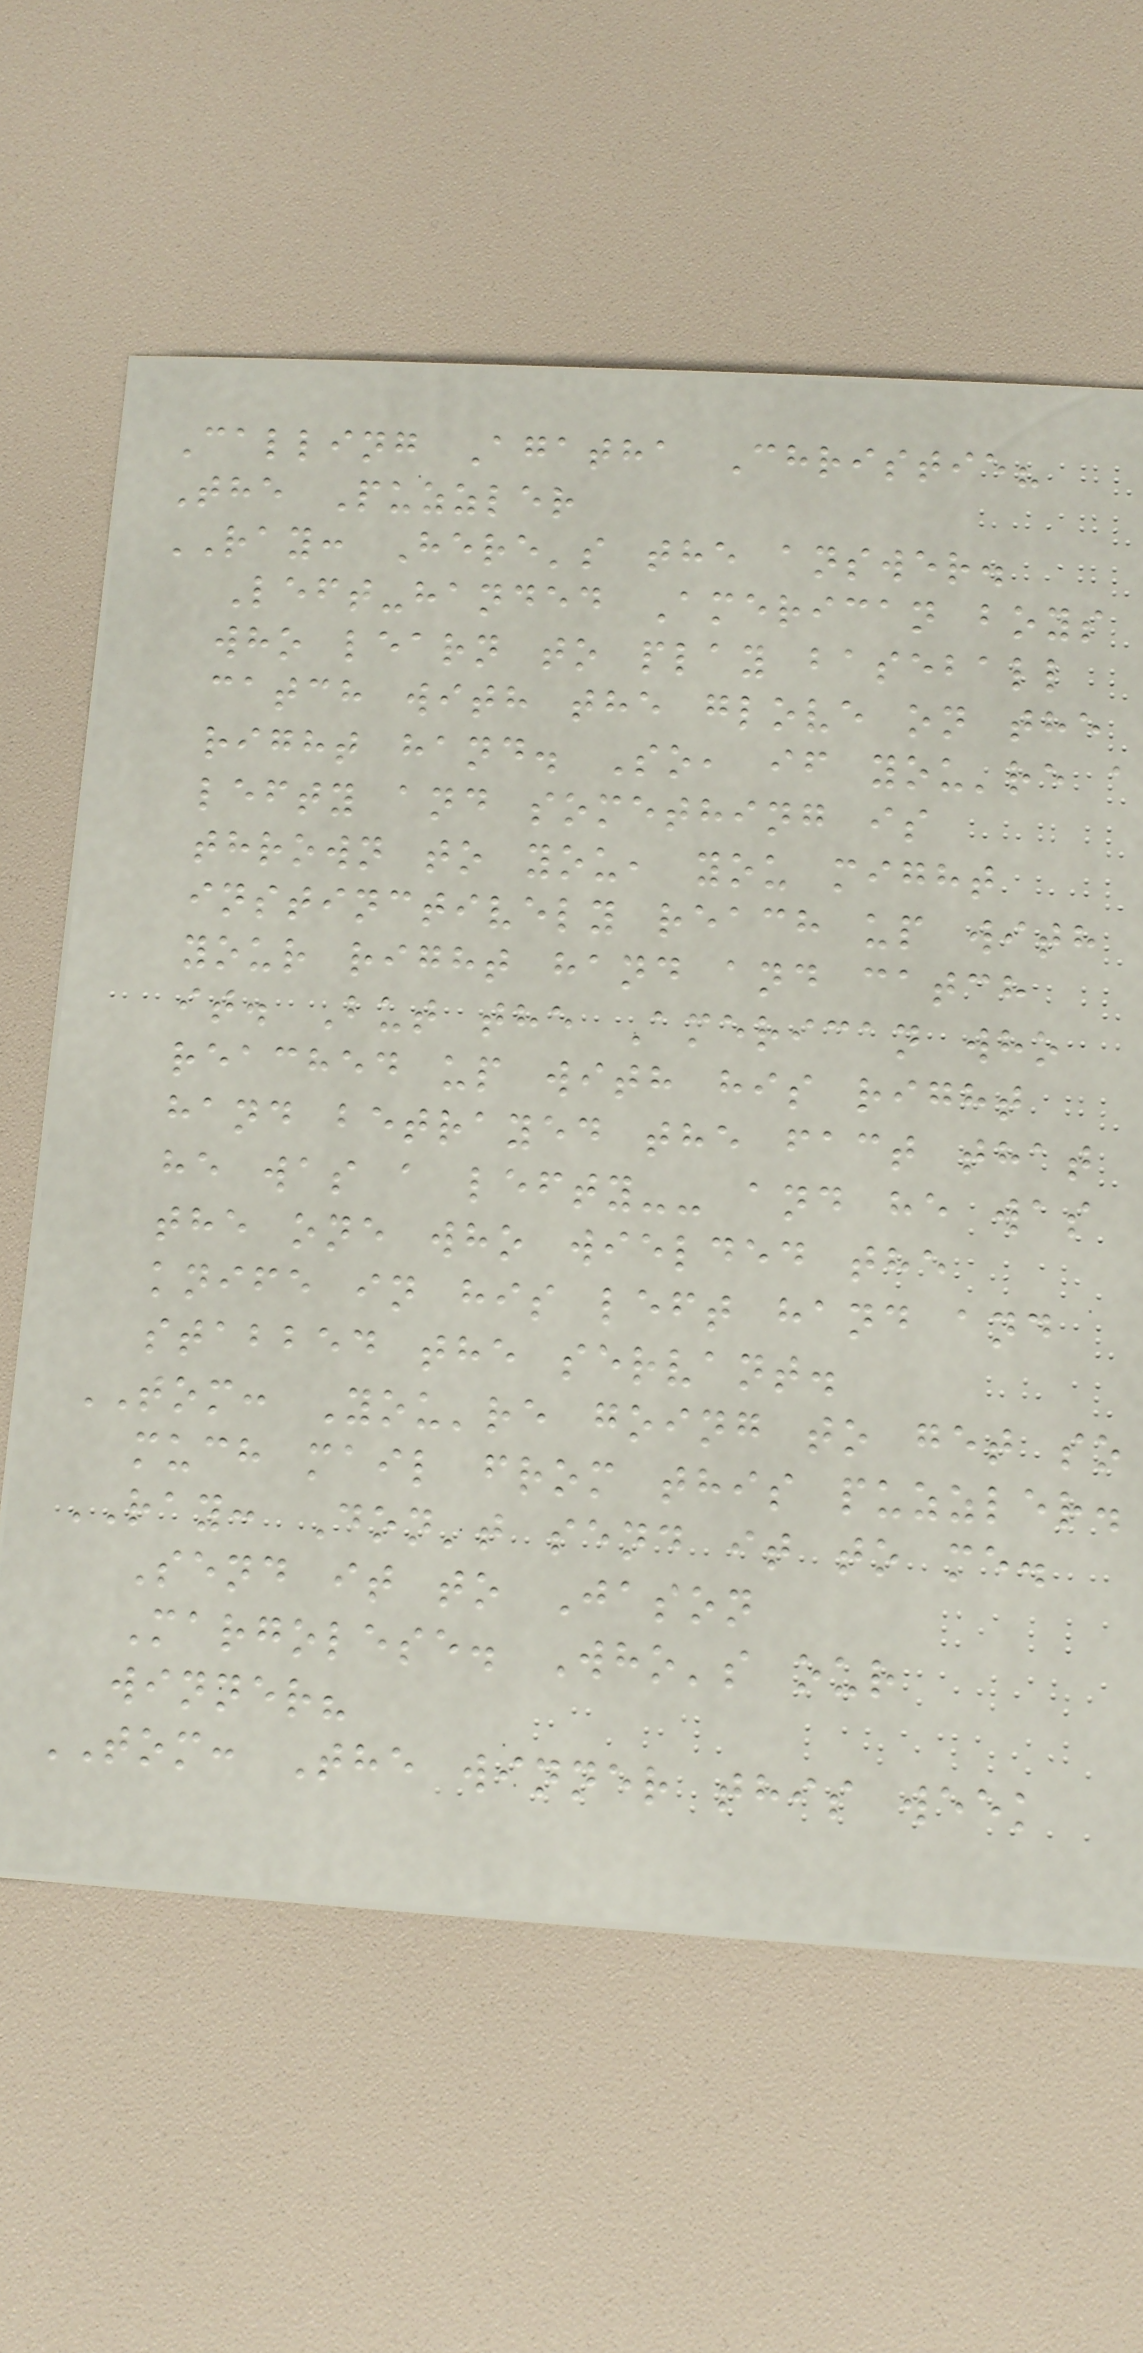Calling Agatha Christie?
The Puzzler
RAY: Here's the answer.
Left-handed American boys
who learn to play baseball
catch with the glove on the
right hand. So, if you're a
lefty and something is
thrown to you, you might
instinctively reach up with
your right hand and catch
it. But the American who
reached up with his right
hand betrayed the fact that
he was a lefty-- and he was
the one who wielded the
knife in his left hand and
stabbed the servant.
TOM: You're going to get so
much mail from this puzzler.
RAY: Don't send it to me.
Send it to Jason
Margolese. Who's our
winner?
TOM: The winner this week
